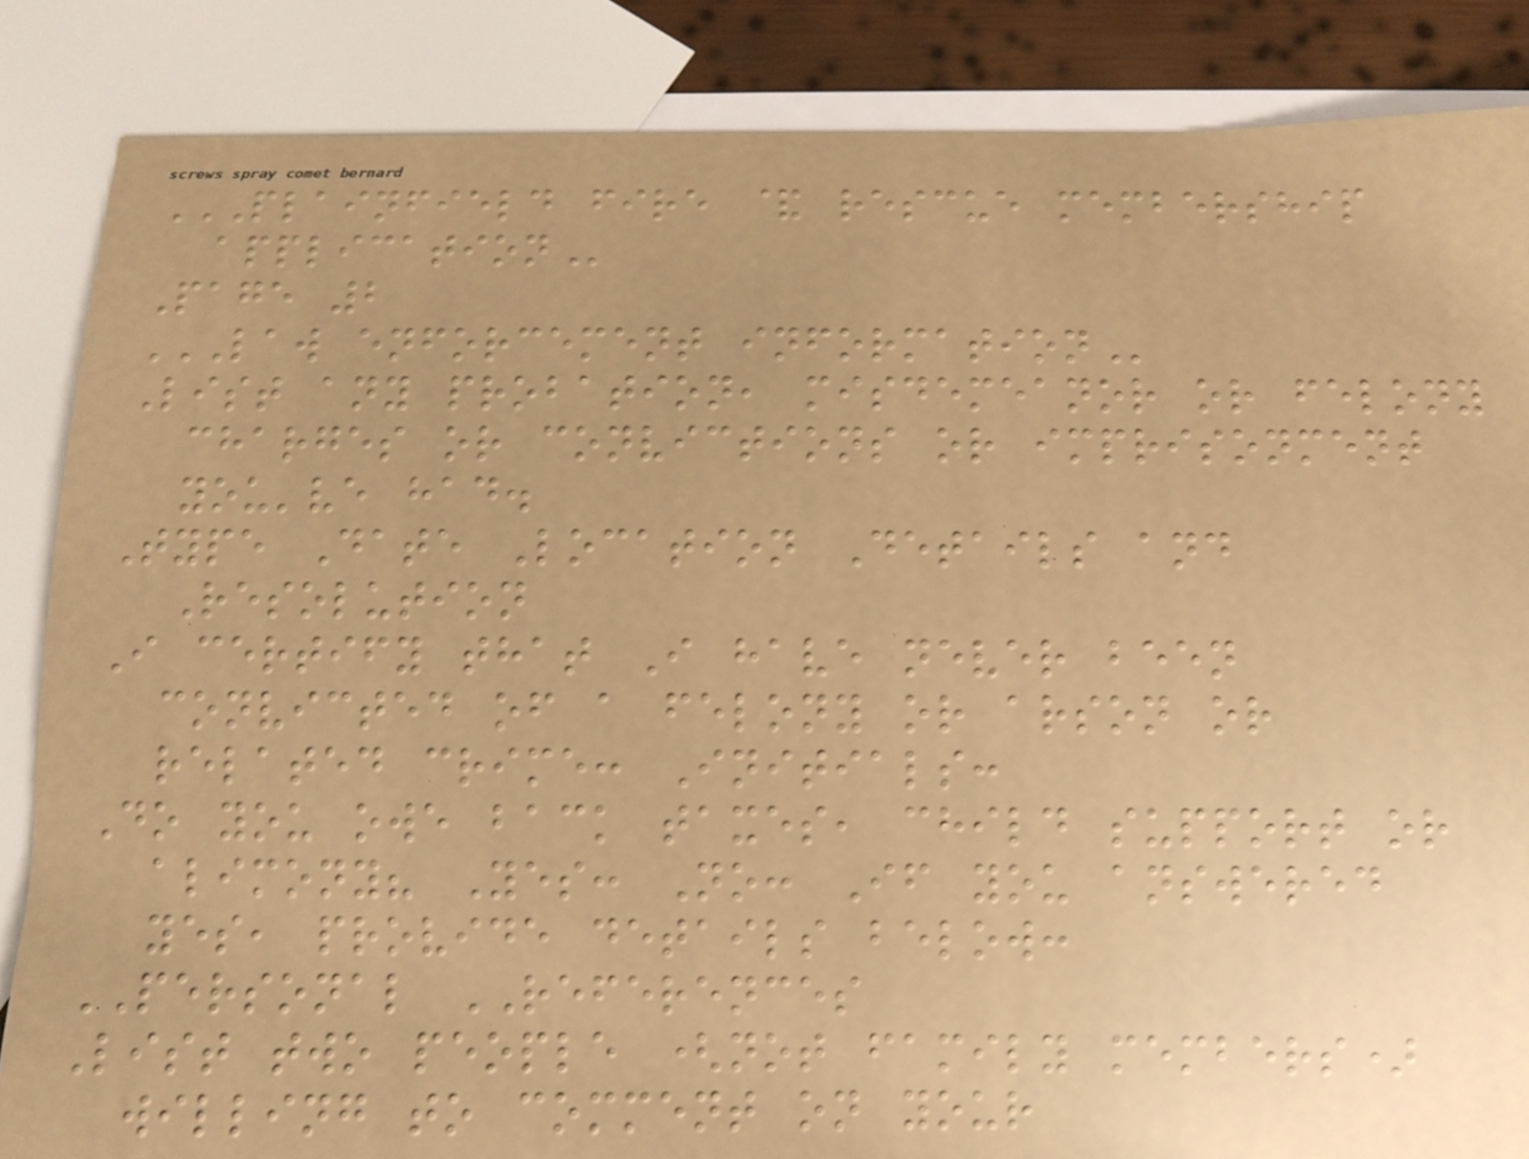PLAINFIELD FIRE & RESCUE MEMBERSHIP
APPLICATION
Page 2
LAW ENFORCEMENT INFORMATION
List any probation, misdemeanor or felony
charges or convictions or imprisonment
you've had.
Type Date Location Details and
Resolution
I certify that I have never been
convicted of a felony or arson or
related crime: Initials:
Do you owe back taxes, child support or
alimony? Yes: No: If you answered
yes, provide details below:
PERSONAL REFERENCES
List two people (not family members)
willing to comment on your
